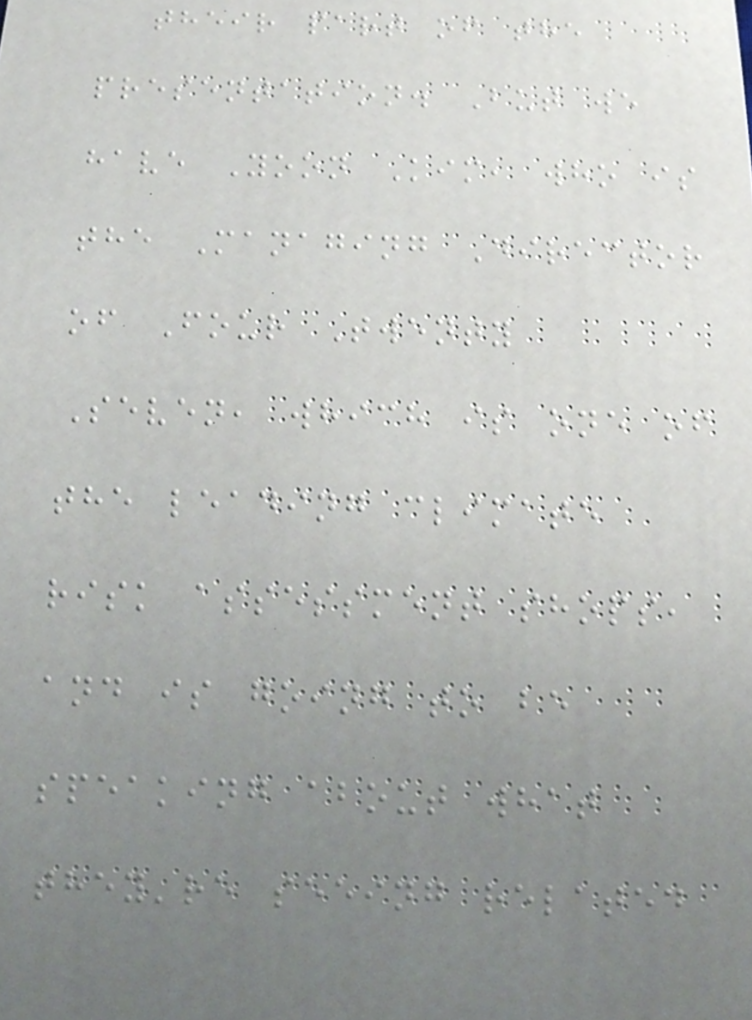their part of the
presentation. But we
have Yoon Kim, who is
the Managing Director
of Four Twenty
Seven, which is one of
the leading climate
risk assessment shops,
and is going to be
speaking about what
they're seeing related
